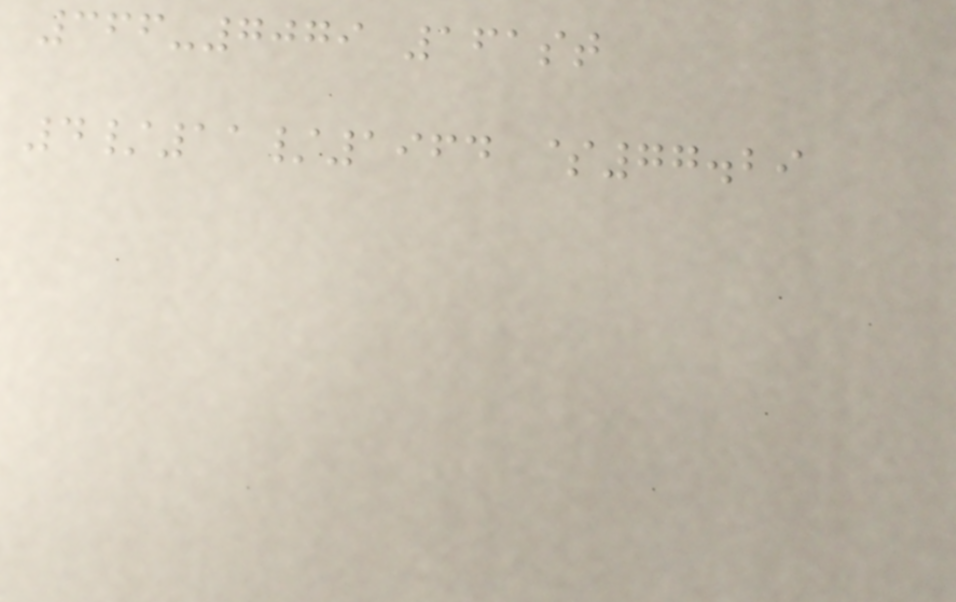366-7079 161st
4/11/1964 $77.29
